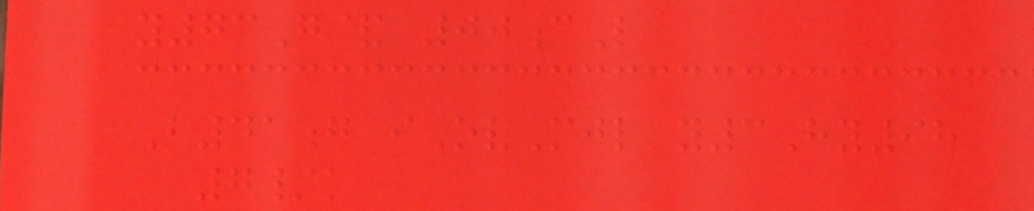y73G& 00cL
B41g iOvMjl y3Hy98
7/k
